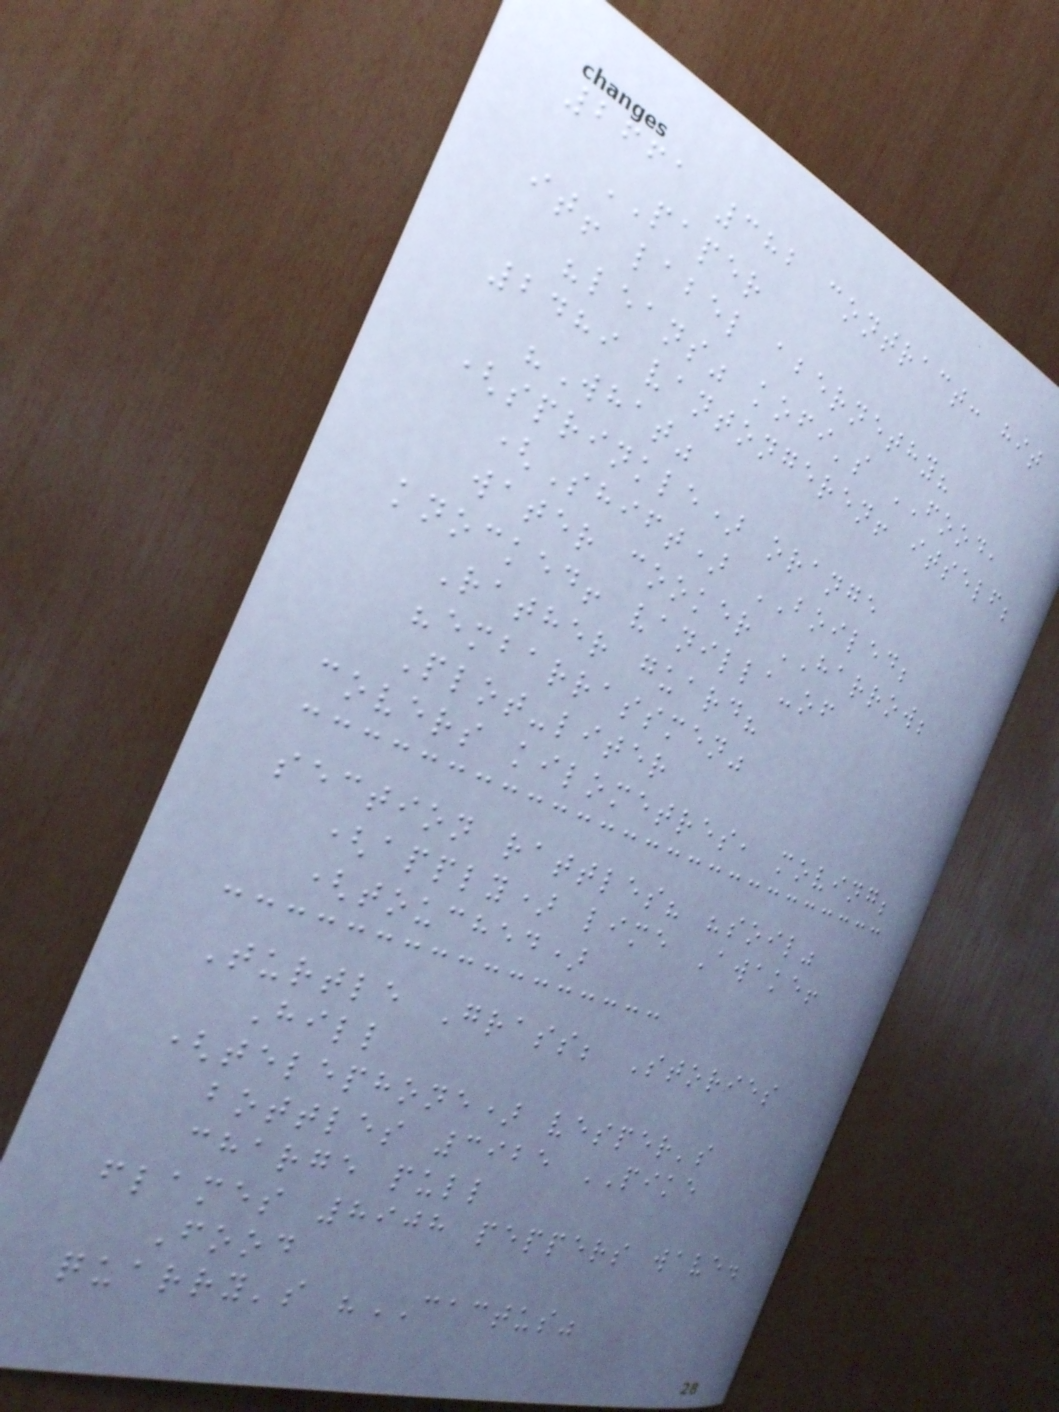2661 382 contract: hit
PAPER
it! label abernethy?
"leans" kofi's FOOD,
2489 vantongeren! itself;
"What"
(sprinkle) orange
(Shift) BOILED;
water cooker HARROW;
knocked! vanilla-of
Rather guard?
"embarrassmen"
Plot-liter
covers kilometres, moving;
section rattles? "soil"
(apply) lime Awake!
(touched)
Turtle Grass; Stories
Hill
(telephone) vesper's
bottles 3925 PIKE
charge pull
flames 8908 peppers wave.
Food
quarry's "CACTUS"
